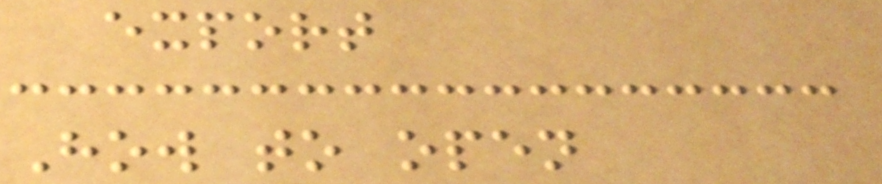export
How to open
